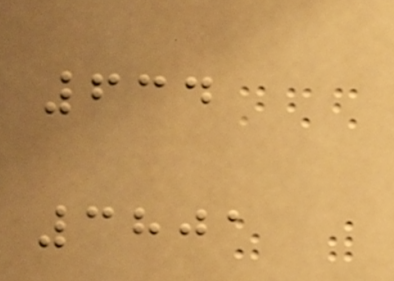634
3801
